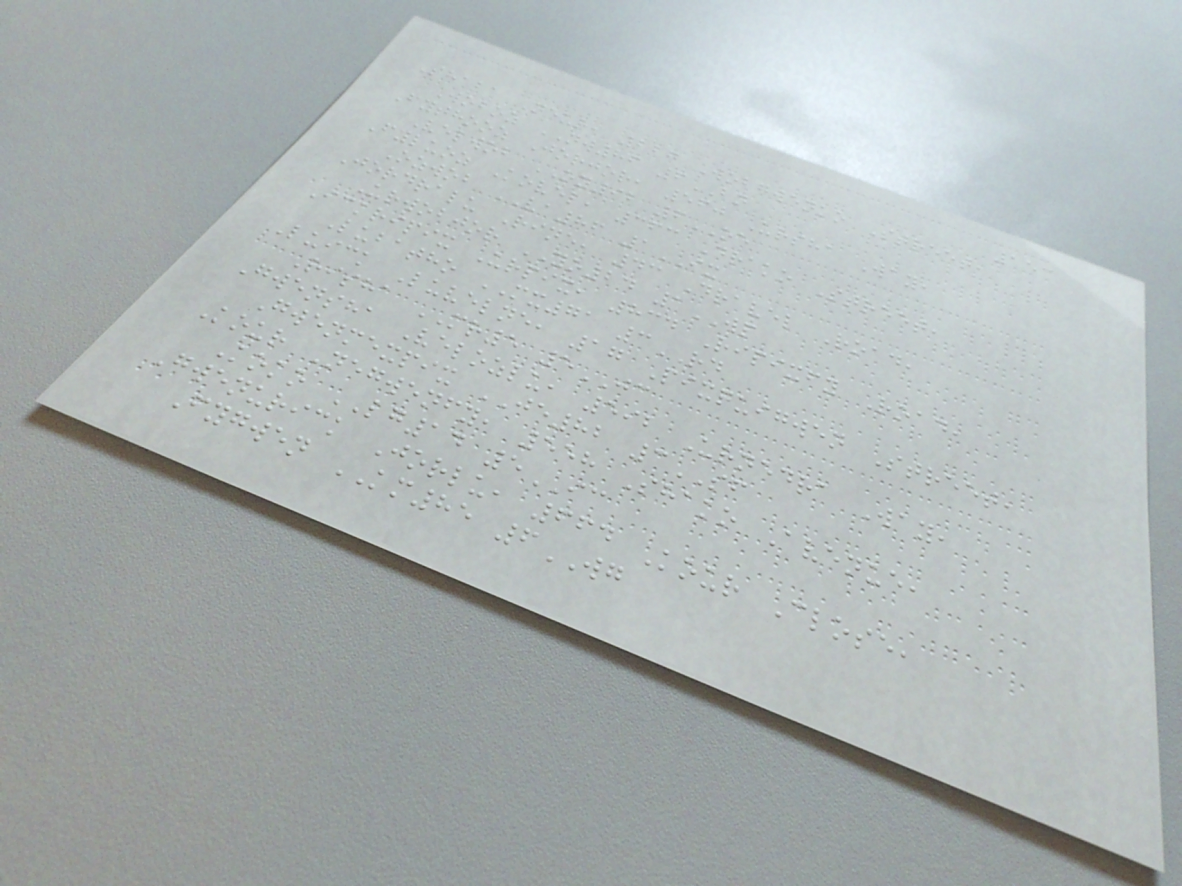153
Shaba Neur, 227 Wobgwenko Street,
Woboz NW86 6BN
Fythooz Jorjor, 560 Ursha Way,
Velwob OY92 6OE
Fyluoz Kovel, 363 Drako Street,
Ozwob VA86 1IX
Jordralu Rine, 43 Dravel Road,
Urwobjor YO24 1WP
Ickripix Urpix, 834 Ripixfy Road,
Lubatho MX71 3RD
Luick Luvelne, 17 Pixquigwen Street,
Risha MR5 5JC
Gwensha Velozlu, 592 Urnedra Way,
Gwenmexpix JE82 3SF
Kour Negwenfy, 558 Shako Avenue,
Koko LG14 5IC
Gwenurick Jorlu, 664 Kour Close,
Fygwen KM85 6WG
